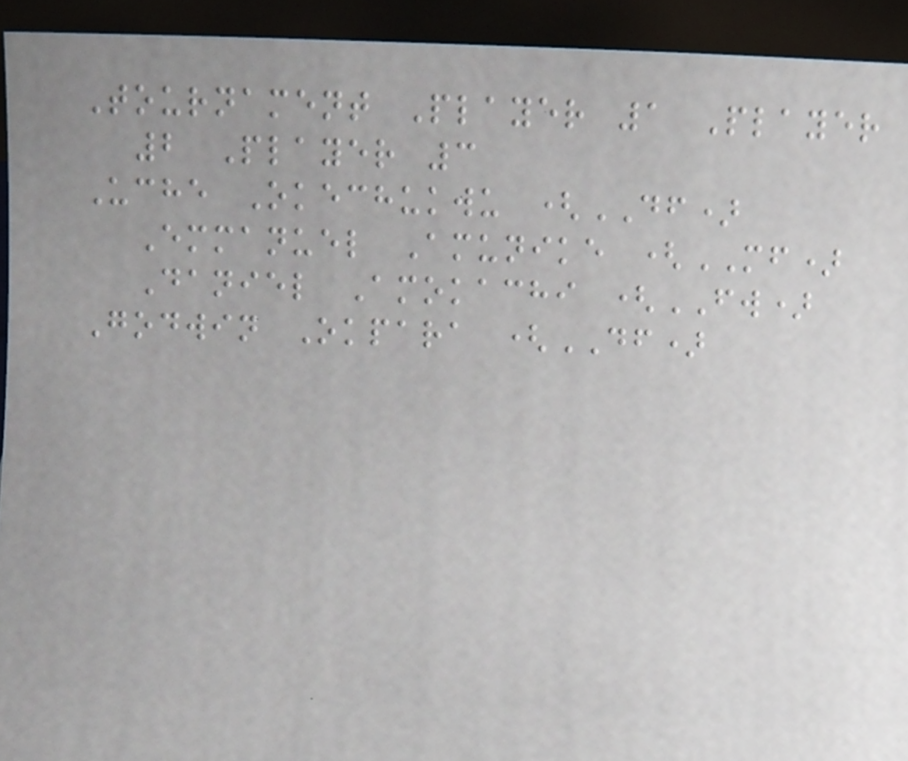Tournament Player 1 Player
2 Player 3
Uche Okechukwu (DF)
Emmanuel Amunike (MF)
Daniel Amokachi (FW)
Godwin Okpara (DF)
